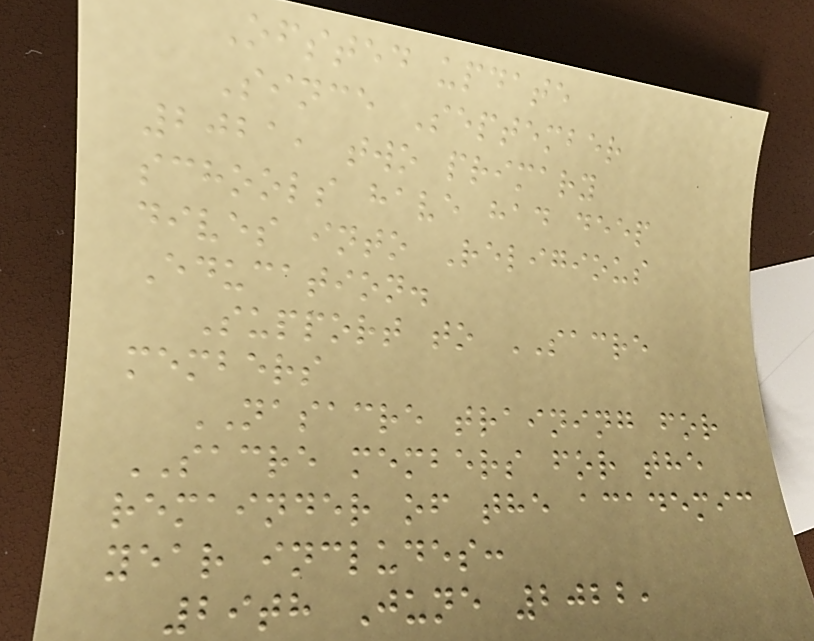Ofsted update
Since September
2021, two primary
schools have had deep
dives into Religious
Education.
Support to SACRE
members
NASACRE training for
SACRE members for the
remainder of the academic
year includes:
29th June 2022,
